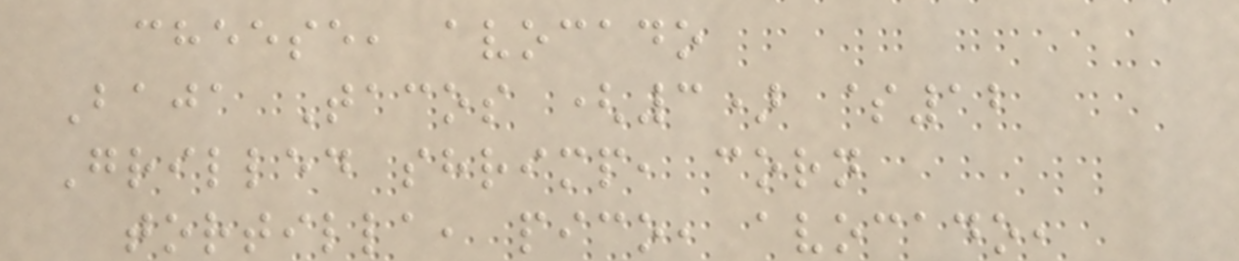cheese, avocado
Baja Tacos (3) $12
Grilled shrimp, corn
tortilla, pico, avocado,
